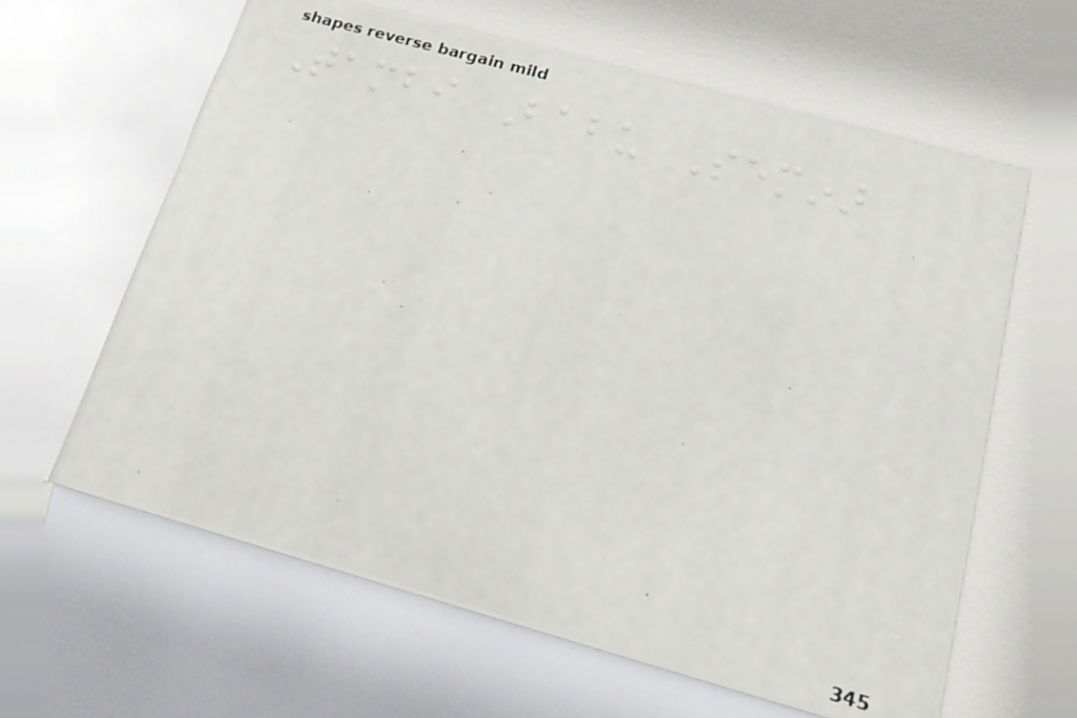Tambi Babu Seminar
